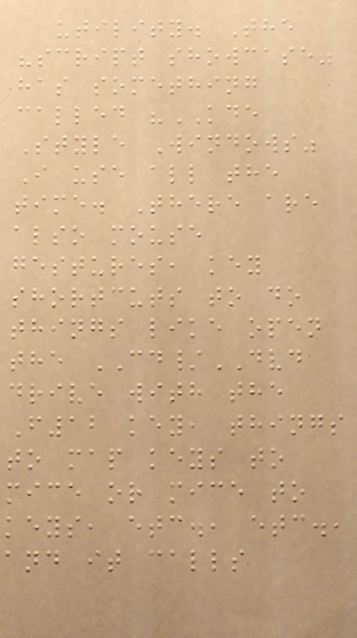utility. The
"script showcase"
has something
called "KDE
Style Windows"
I use all the
time. There are
also mouse
gestures, key
shortcuts to do
things like open
the CD/DVD
drive with the
F12 key, things
to map keys to
mice or mice to
keys, etc., etc.,
and it calls
